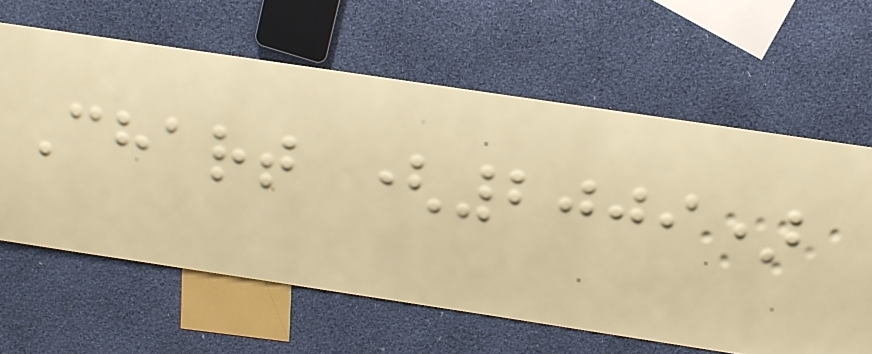Chart (2009)
